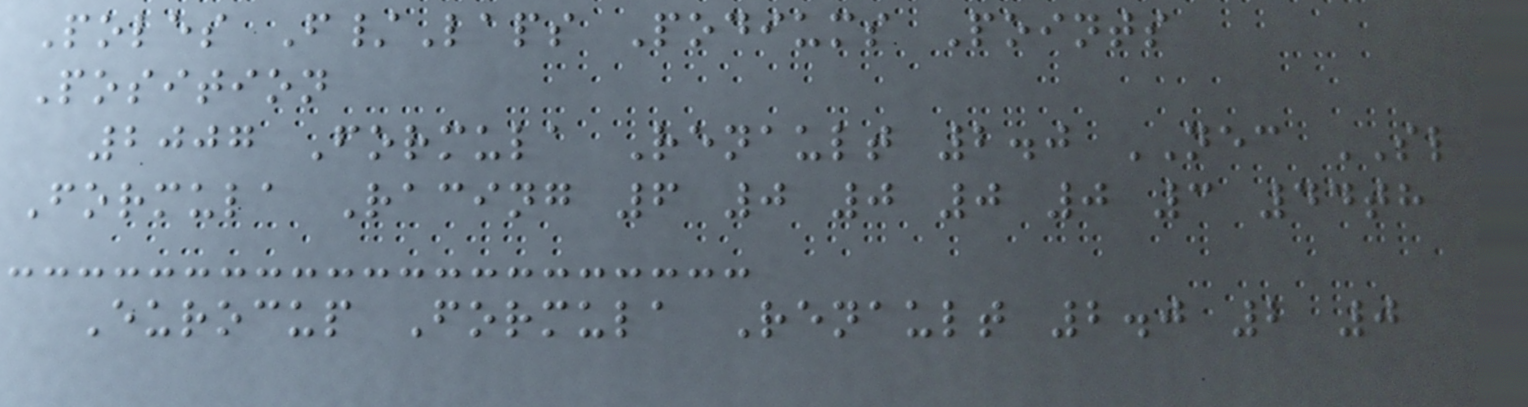Poles F/Laps Podiums Points
Position
2007 Formula Renault 2.0 NEC SL
Formula Racing 6 0 0 0 0 3 44th
Eurocup Formula Renault 2.0 2 0
